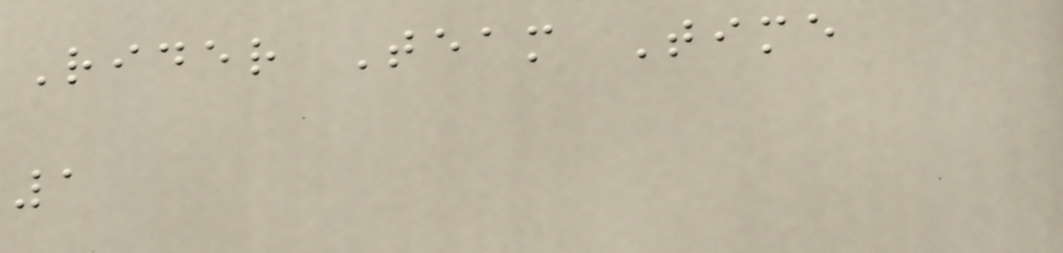Rider Team Time
1
